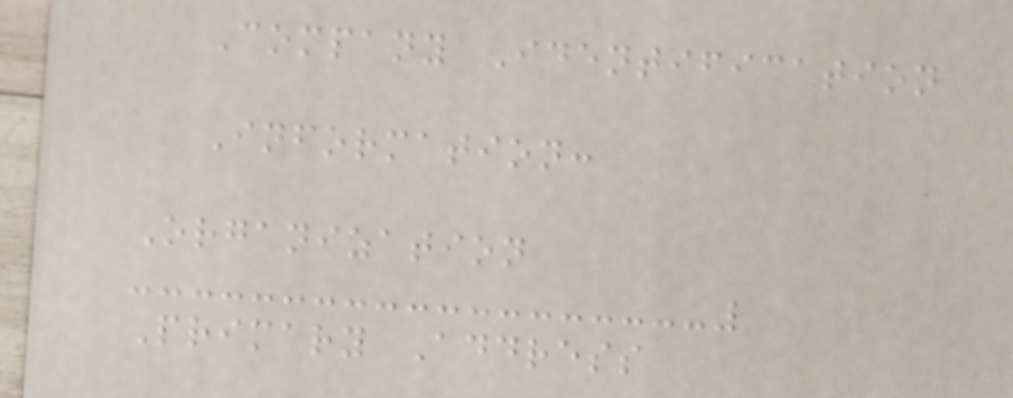Company Identification
Information:
Organization
Primary Address
